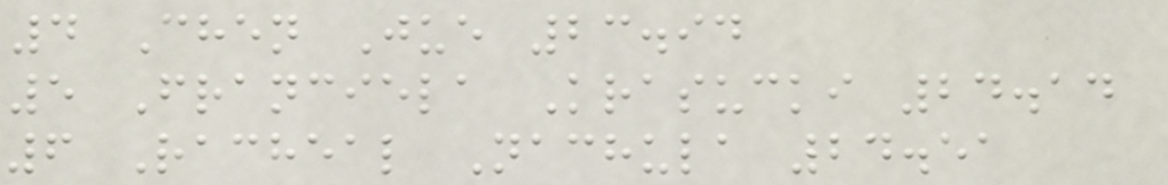4 Chen Jue 23.94
5 Franciela Krasucki 24.14
6 Racheal Nachula 24.51
